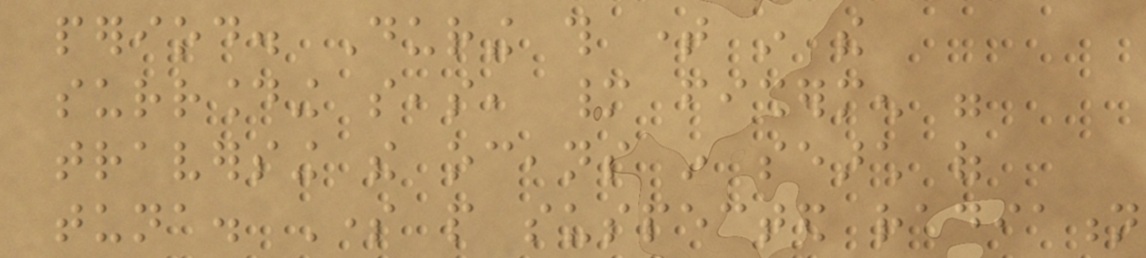period. During this time in the
surrounding seas, many fishermen were
traversing the oceans in search of
tuna. Some people suspected radiation
